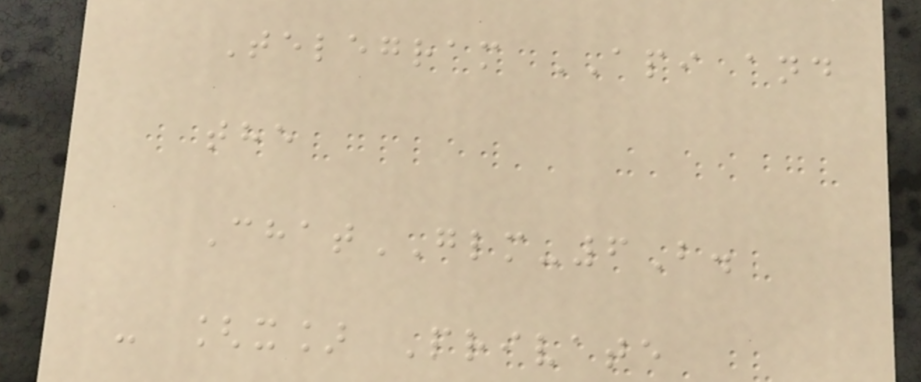Telegram API and
the
ChatGLM-6B.
- [x] Private
